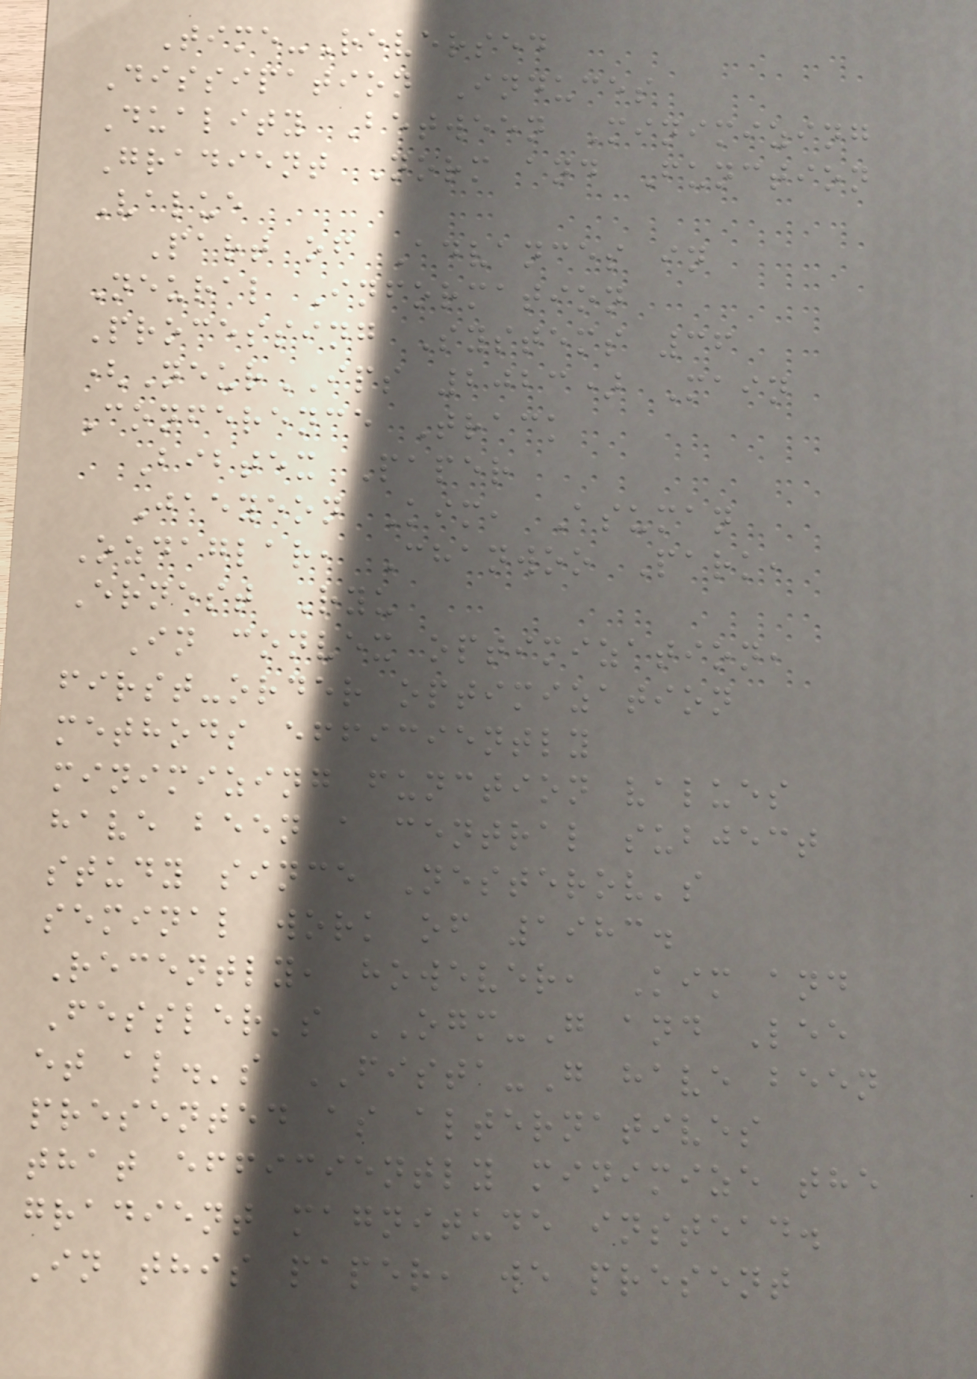Time-Reversed
Dissipation Induces
Duality Between Minimizing
Gradient Norm and Function
Value
Part of Advances in
Neural Information
Processing Systems 36
(NeurIPS 2023) Main
Conference Track
Bibtex Paper
Jaeyeon Kim, Asuman
Ozdaglar, Chanwoo Park,
Ernest Ryu
In convex optimization,
first-order optimization
methods efficiently
minimizing function values
have been a central subject
study since Nesterov's
seminal work of 1983.
Recently, however, Kim and
Fessler's OGM-G and Lee
et al.'s FISTA-G have been
presented as alternatives
that efficiently minimize the
gradient magnitude instead.
In this paper, we present
